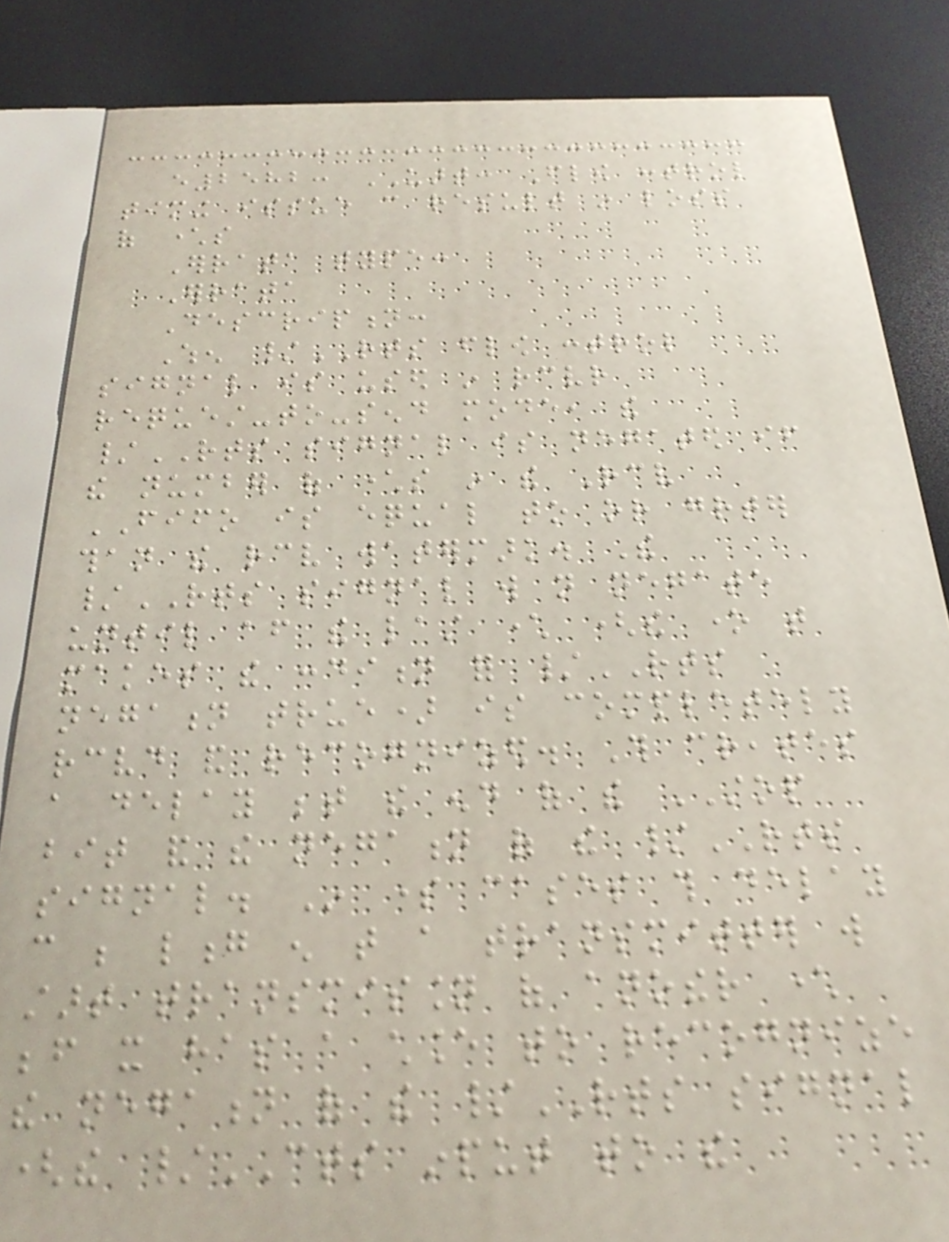e2582: UART: Flow control
timing issue can result in loss
of characters
Errata type:
Errata
Description:
When /RTS flow control
signal is used in receiver
request-to-send mode, the
/RTS signal is negated if
the number of characters in the Receive
FIFO is equal to or greater
than the receive watermark. The
/RTS signal will not negate
until after the last character (the one that
makes the condition for /RTS
negation true) is completely
received and recognized. This creates
a delay between the end of the STOP
bit and the negation of the /RTS
signal. In some cases this delay
can be long enough that a transmitter will
start transmission of another character
before it has a chance to recognize
the negation of the /RTS signal
(the /CTS input to the
